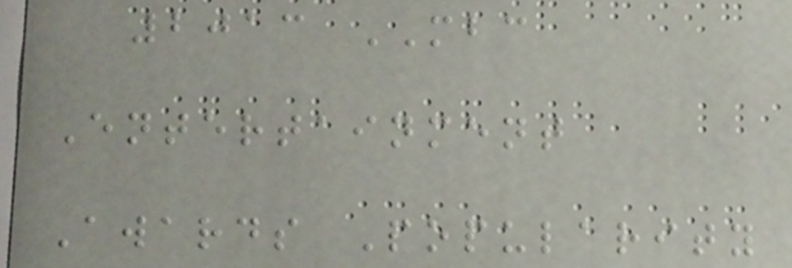2013 MBC
Entertainment
Awards Popularity
